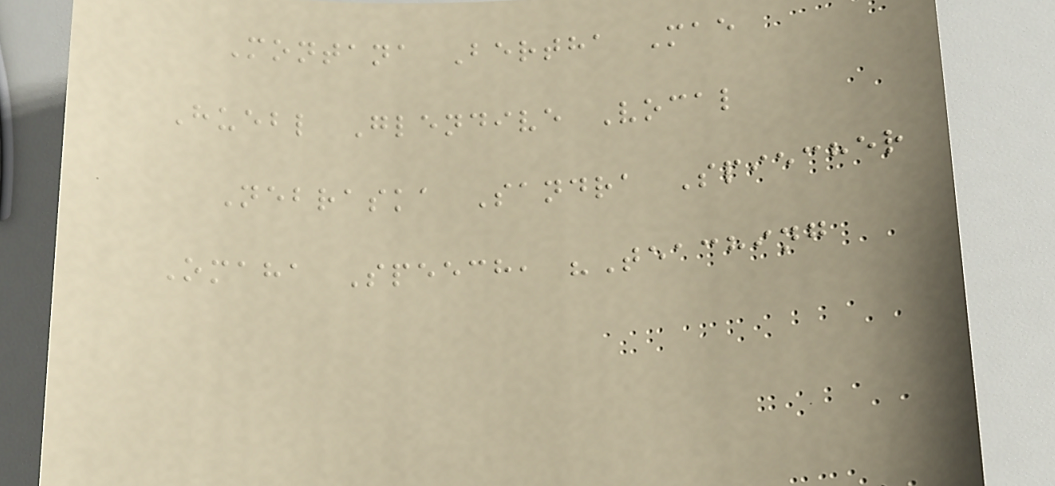Montana Bertha Mae
Huebl Glendive Vocal
Nebraska Sandra Spiecher
Omaha Speech, "Teaching
